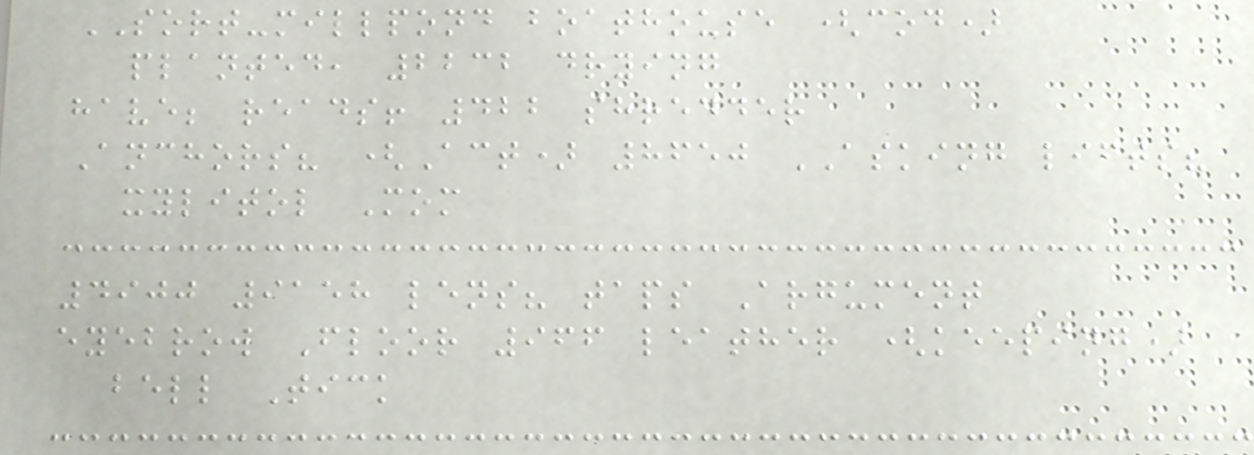SORT-millpond boathouse (cod)
planted, 2232 drying
have; reads! 422 shredder
Anchors? (Act) 8650 ASKING lifts?
xylitol Mom
4900 9158 lens? taps Argument
eyebrow Floor 966 leather (keeping)
bell Tick
